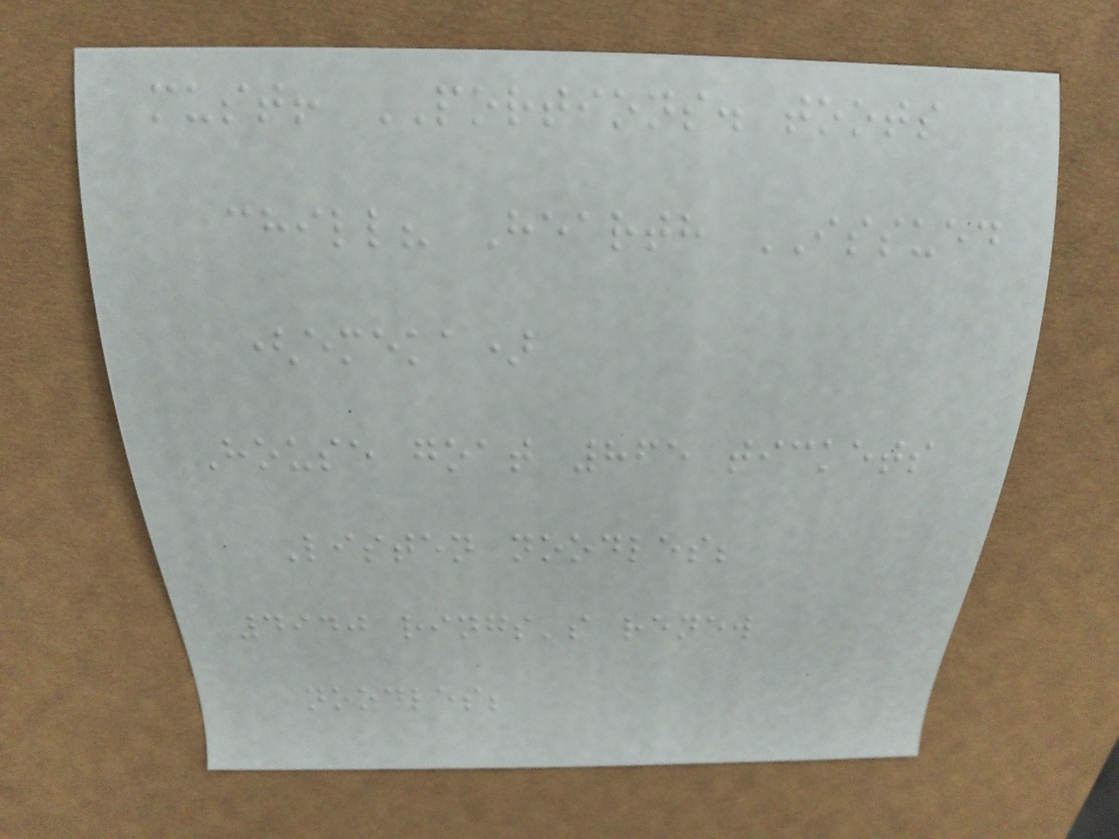must! PORTIONS. toots
chill? Hearth ISSUED
(emeka)
House goat 865 tickets
Listen noodles;
4940 rings's renew
noodles;
